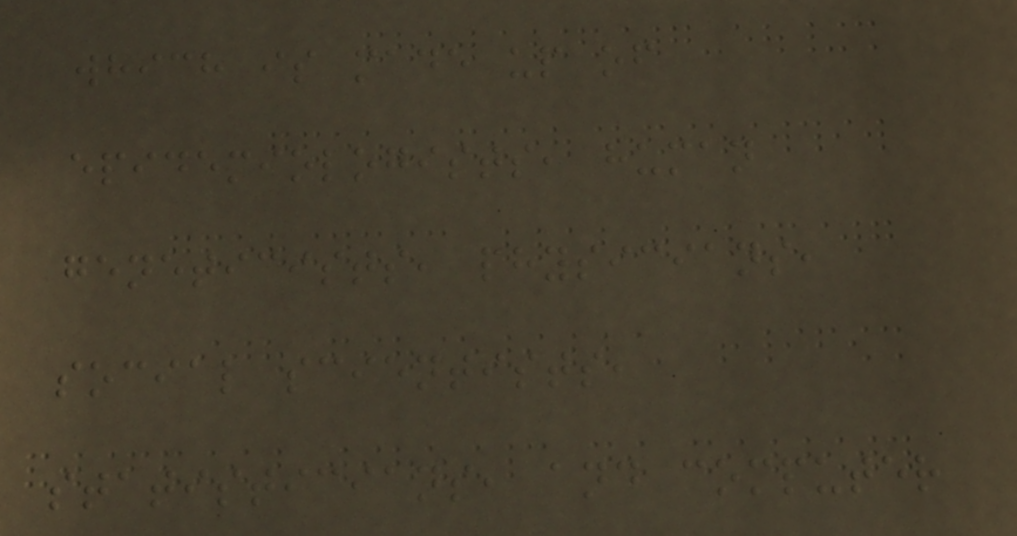which is made up of
epidemiologists, human
geneticists, physicians,
social scientists,
statisticians, and computer
